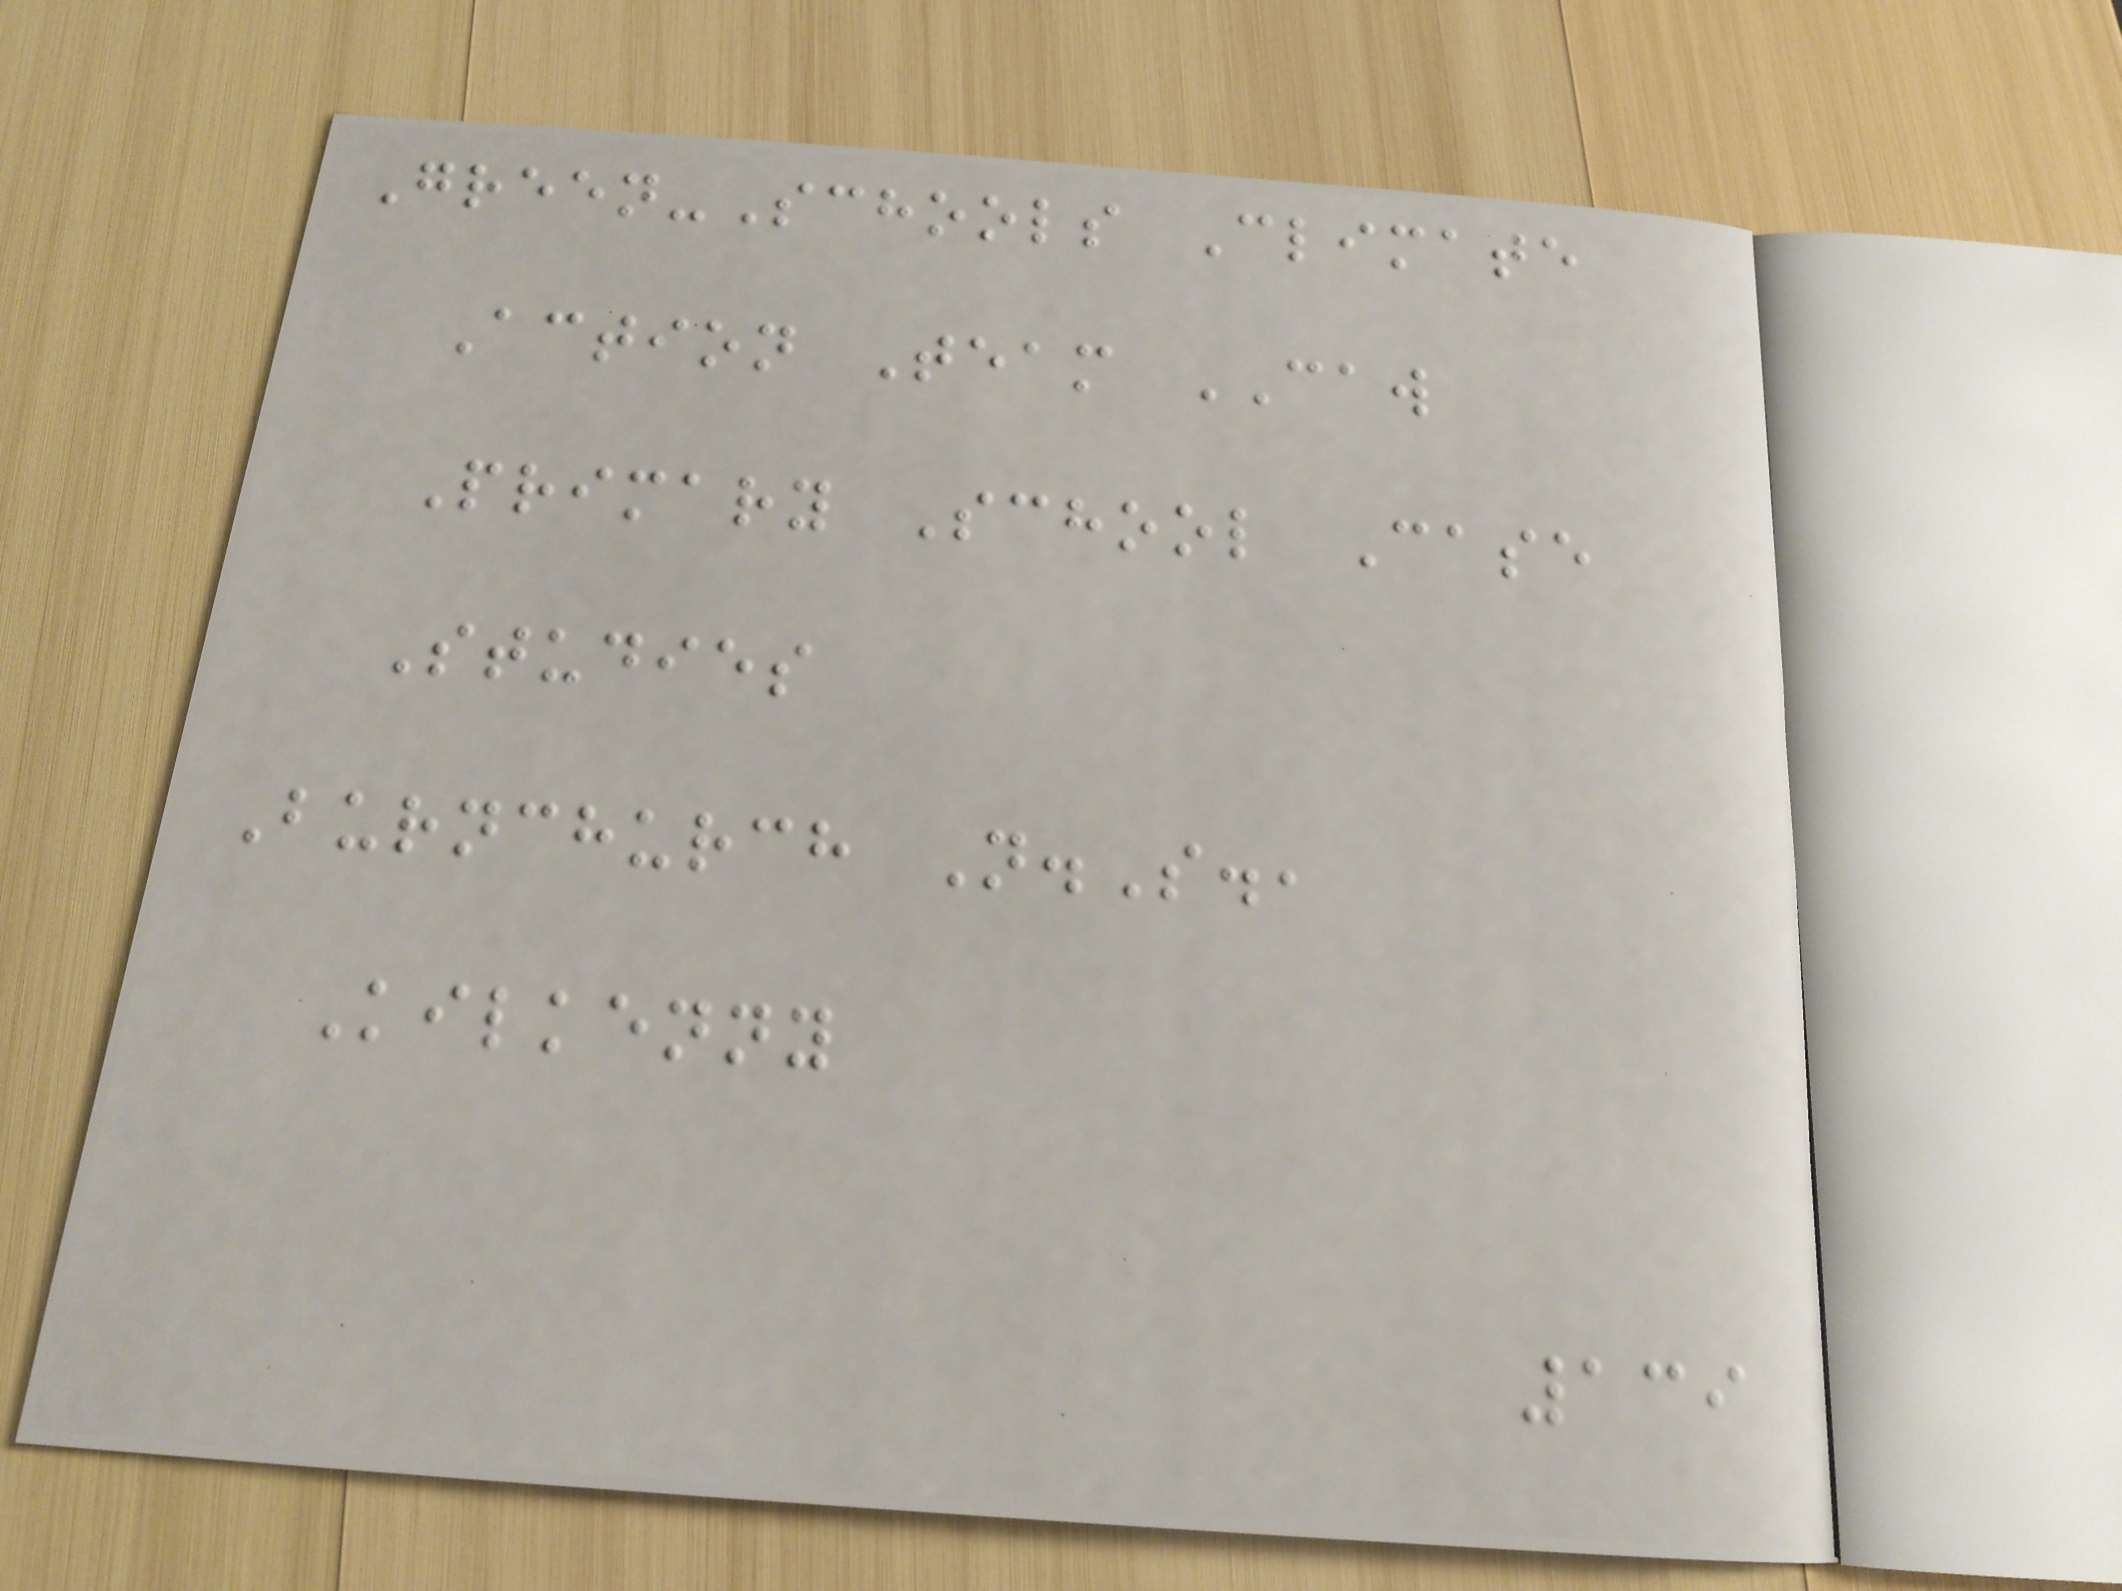Green-Schools Climate
Action Team CAW
Primary School Case
Studies
Burnchurch N.S.,
Kilkenny
139
